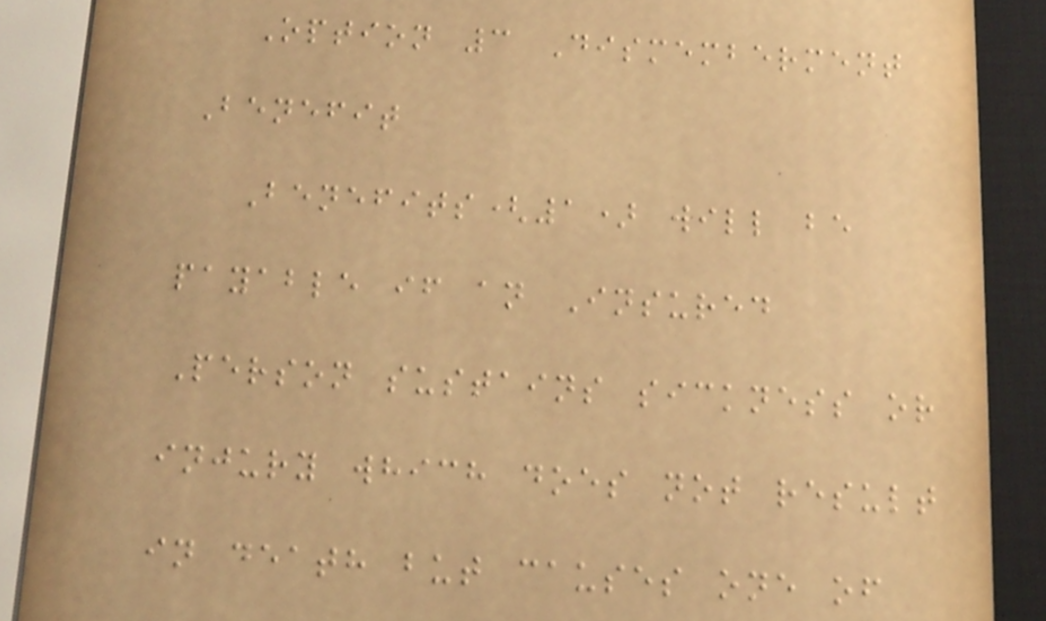Option 3 Dismemberment
Benefit
Benefits(1) will be
payable if an Insured
Person sustains sickness or
injury which does not result
in death but causes one of
